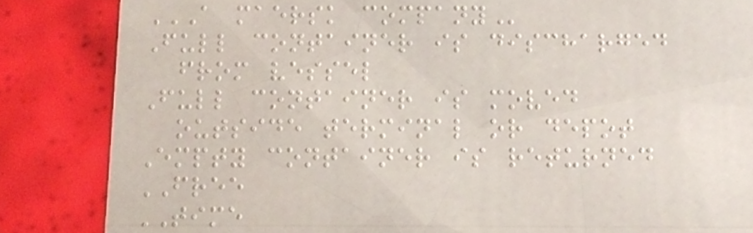A MAERSK COMPANY
Full container is discharged
from vessel
Full container is moved
outside terminal or depot
Empty container is returned
FREE
TIME
